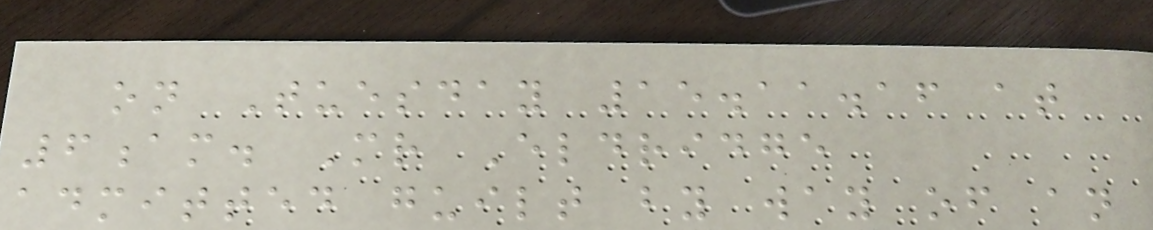on Tuesday 15.11.16 at
6am. Mr Eldridge
admitted guilt by way of an
